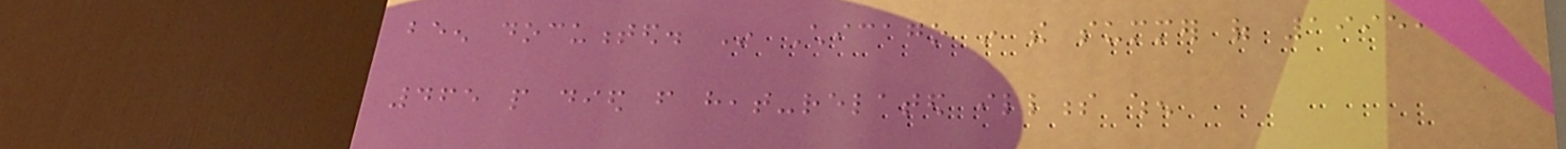been documented. In Chicago in the summer of 1995,
465 people died from heat-related illness when
